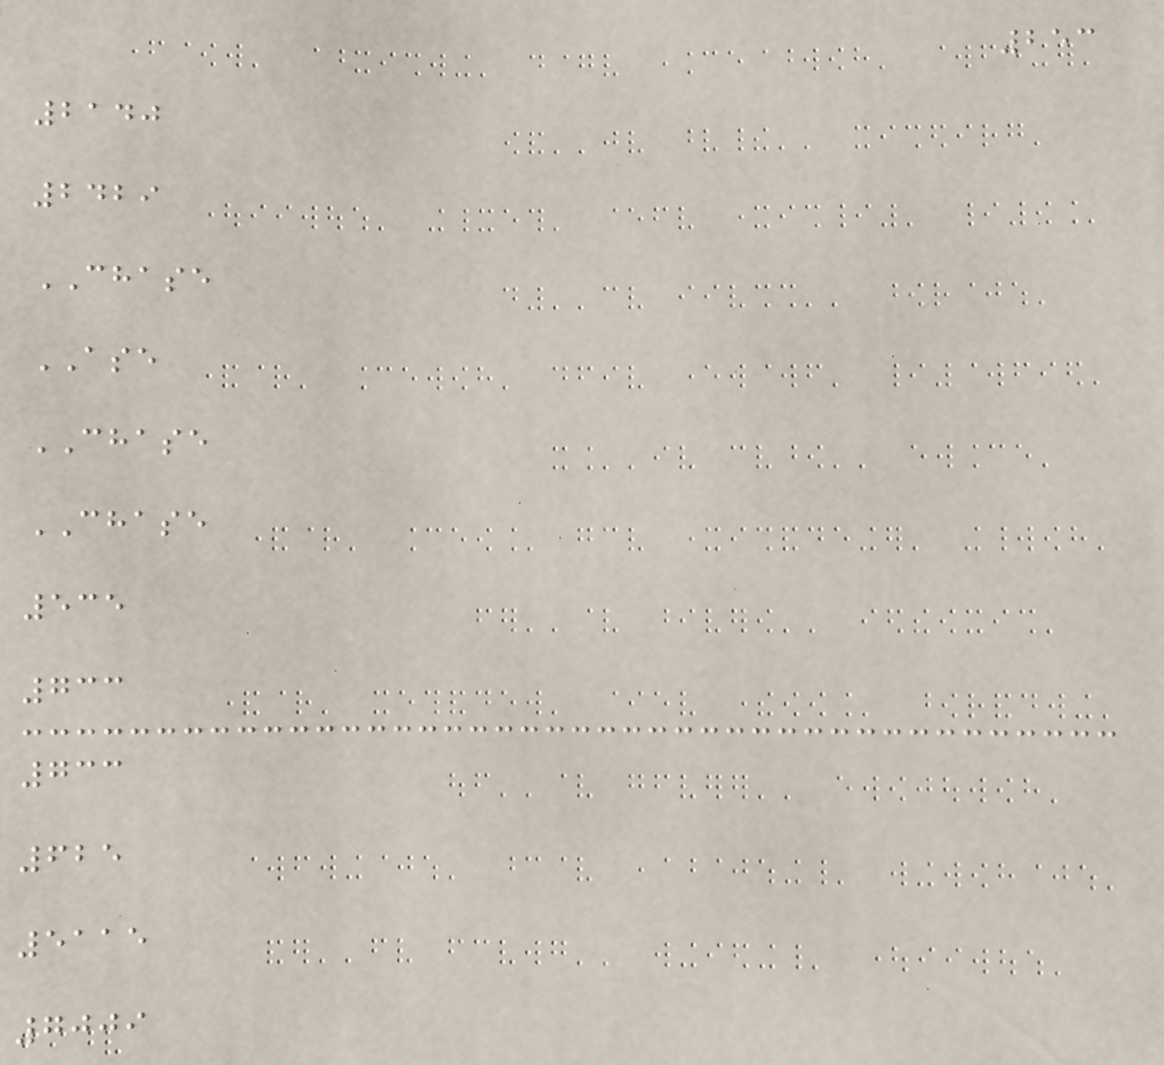253
2140
2429
CHASE
ASE
CHASE
CHASE
535
733
733
625
5115
7009
